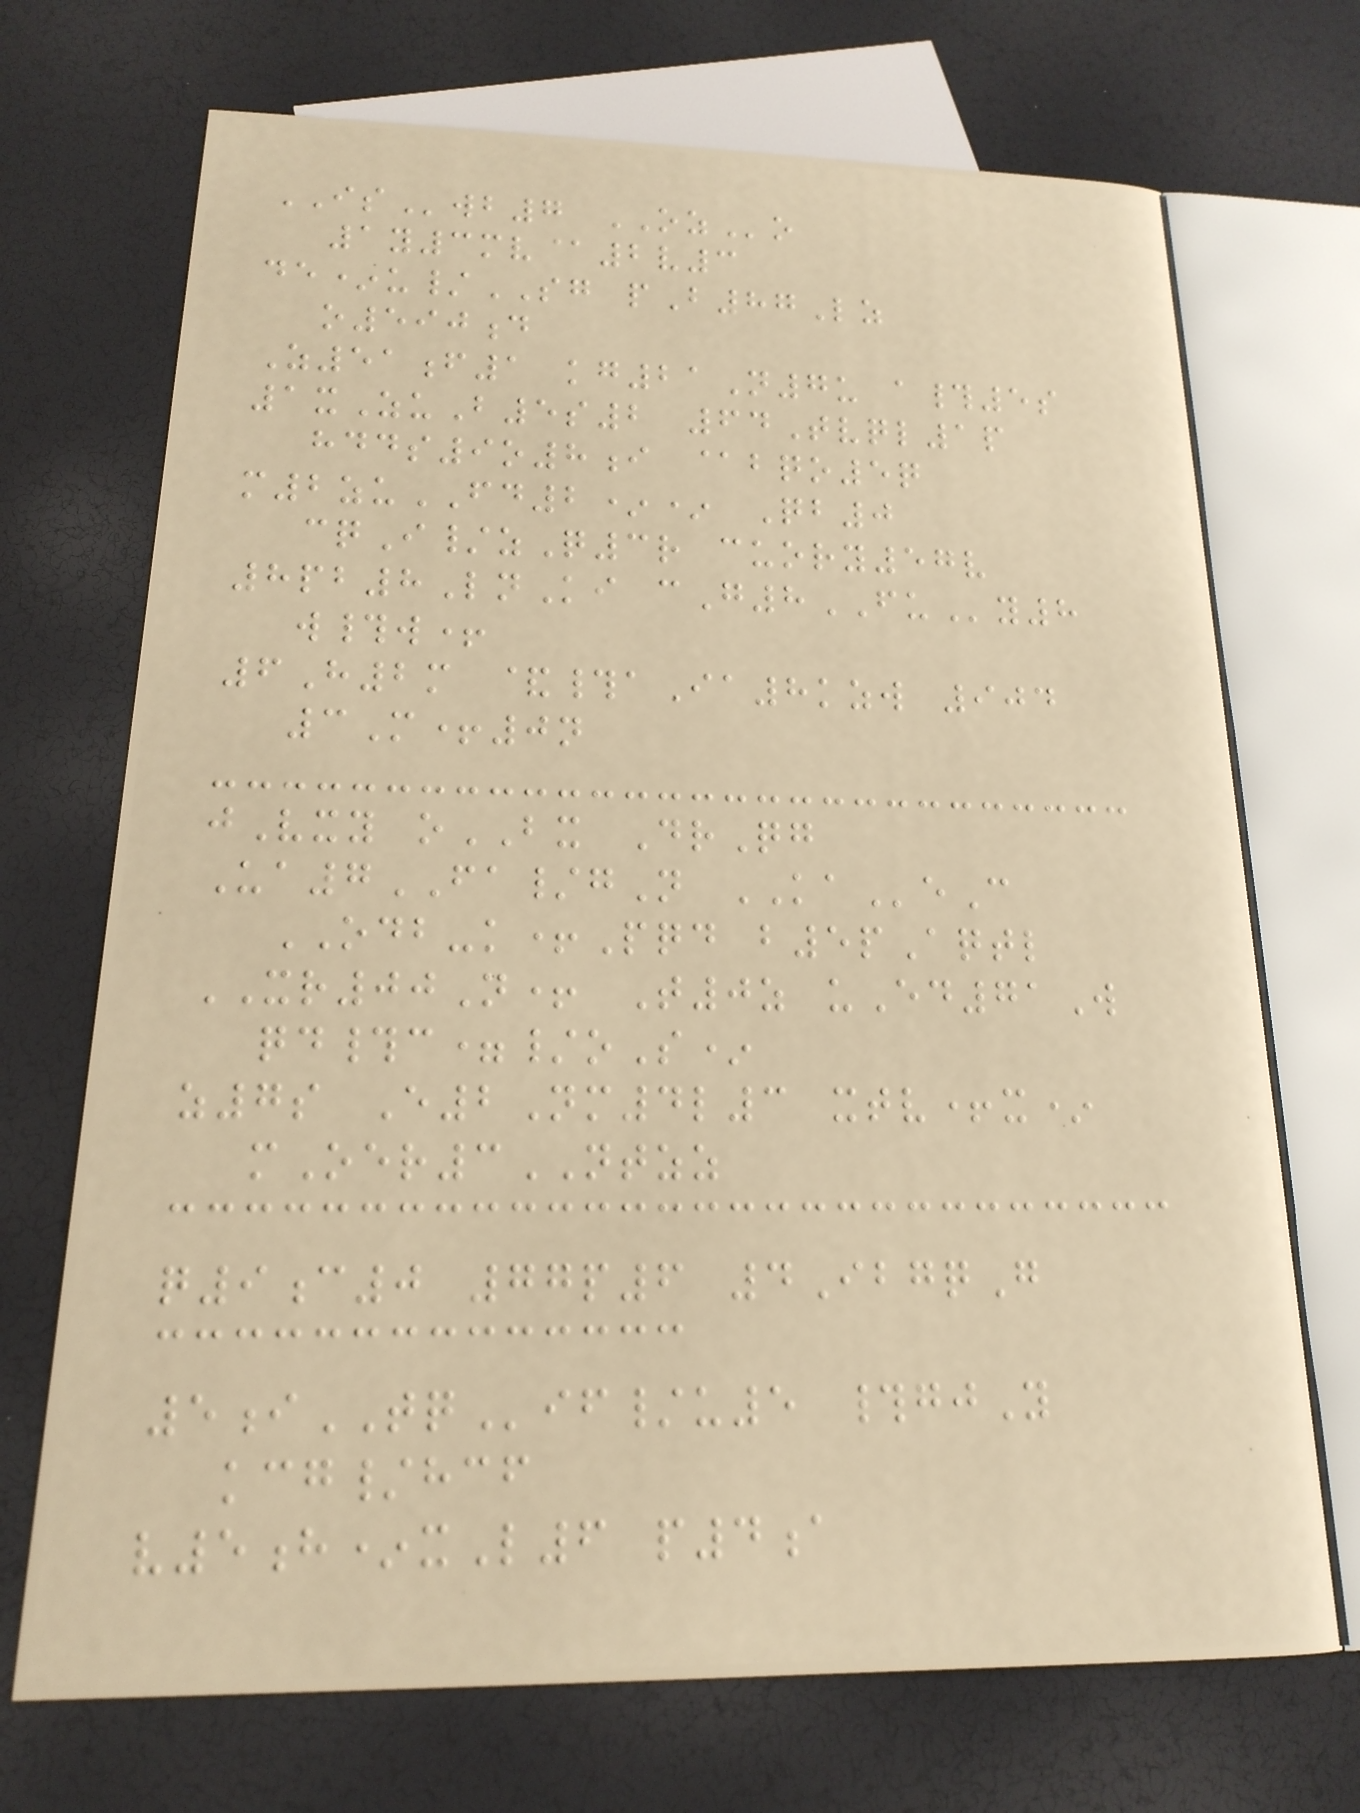ISwb7 OZo
1y3mv@2v3
de*u/SG pB87Lz
o590d
Z51f1 kg21N7u a#5s
1xZuB5s2 64Tvql1p
hdds9o8i @bqo5q
m2zuFD2** Qb0
cqI/zQ3r cuory57v
8pb8LnKi cG8FUy8
w#w+
6H2m &#aIa8kzw 904
3M+0n
jVxy oBX DrQg
Ua7FA/gN KAeC
ODB-k+Pqd b5pAqtl
XR00N+ T0z uEd71W
qd#c=/oS*
z7s E2Nm4l3 xtv+x*
mOer3NTZZ
q9c0 77p6 4IbgqG
5iTQif/u5 #gjY
kcg/hcf
v5h*xL6 p4a
